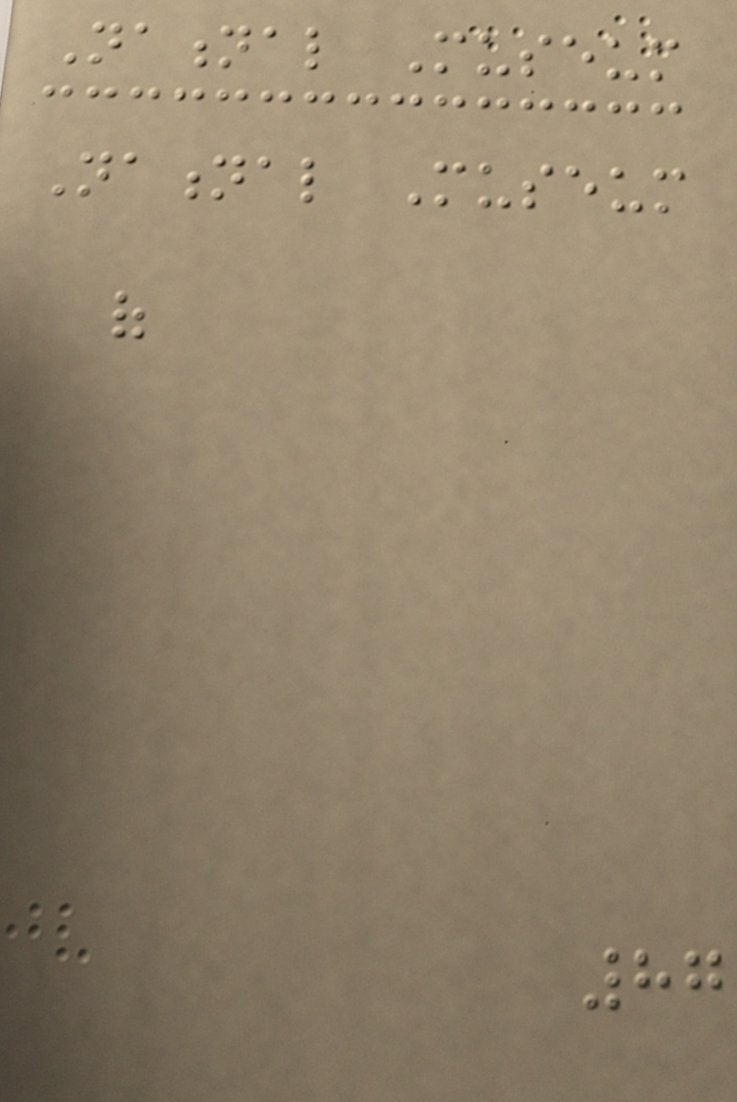National Museum
National Museum
of
87
